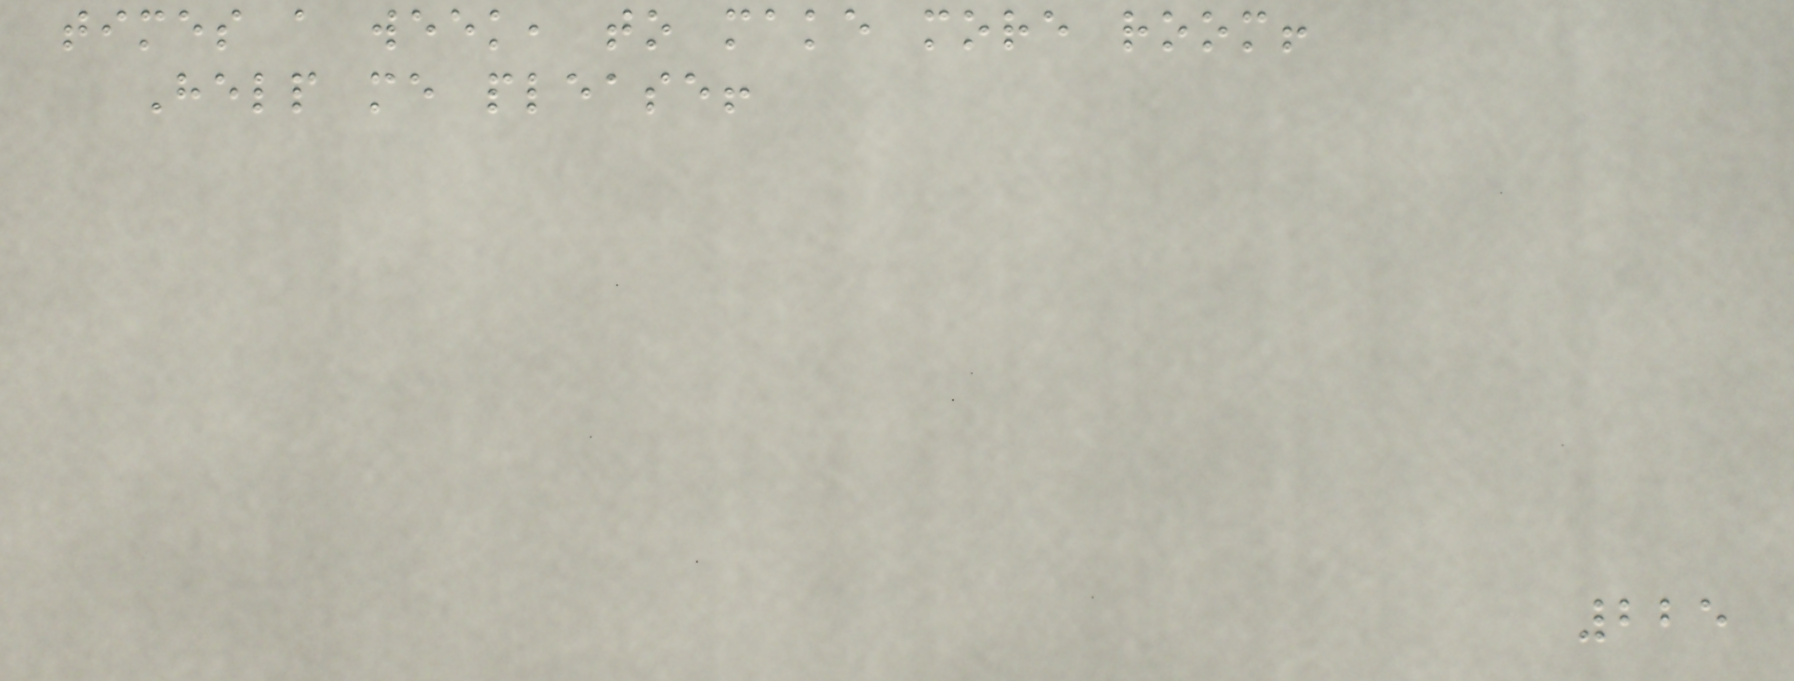times a week, to make more room!
Help me please!
225
